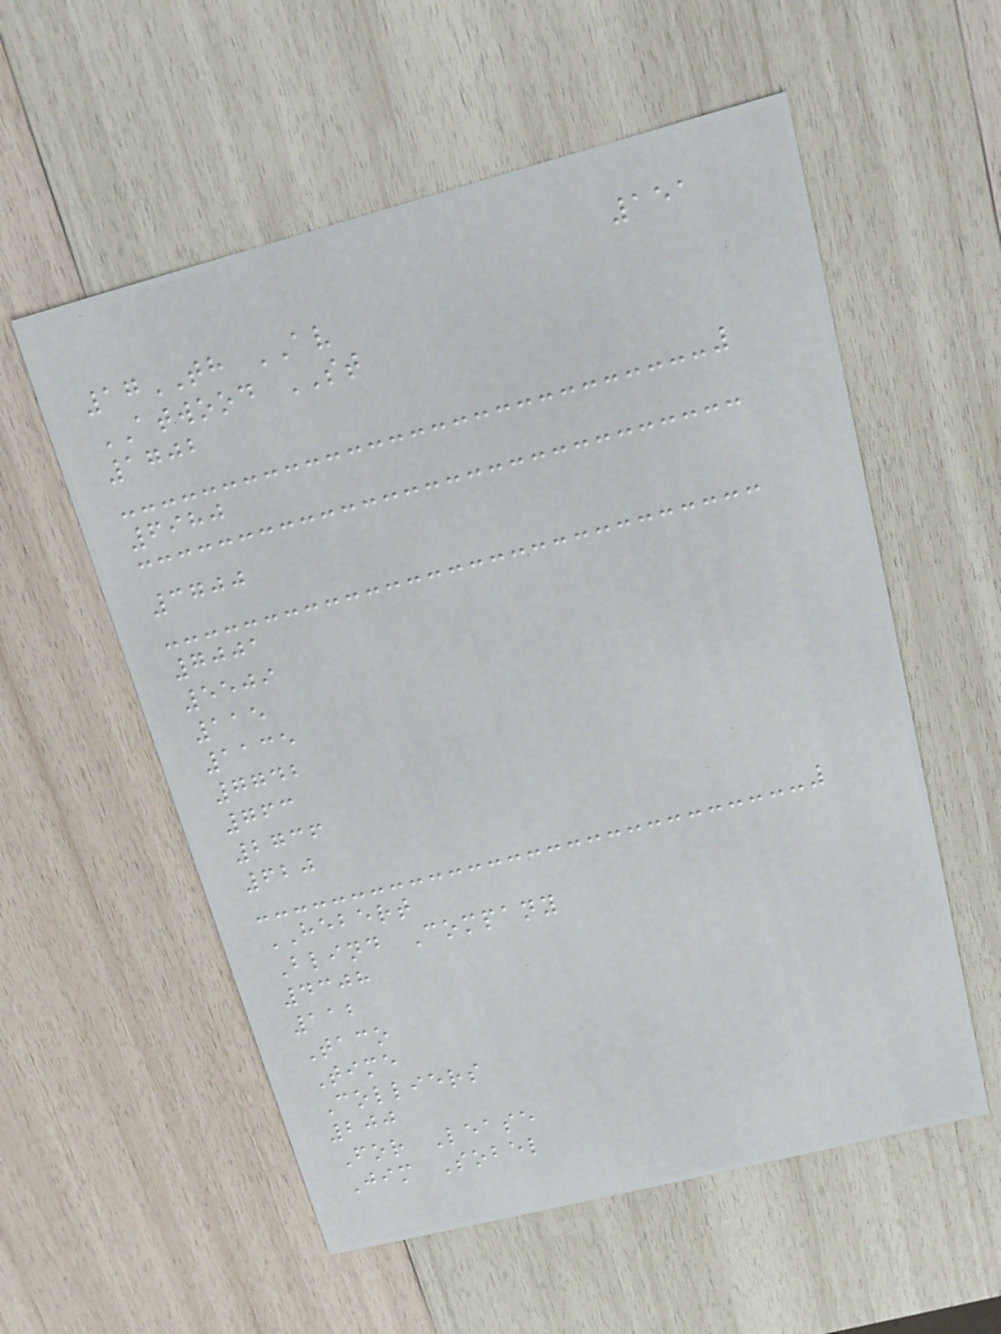151
17TH AV
ATWOOD ST
1702
6980
3700
7001
5509
115
1135
7742
763
2736
620
HEBERT
Blind Company
4308
112
Taco
Time
Colliers
200
For Lease
Jim Sobel
